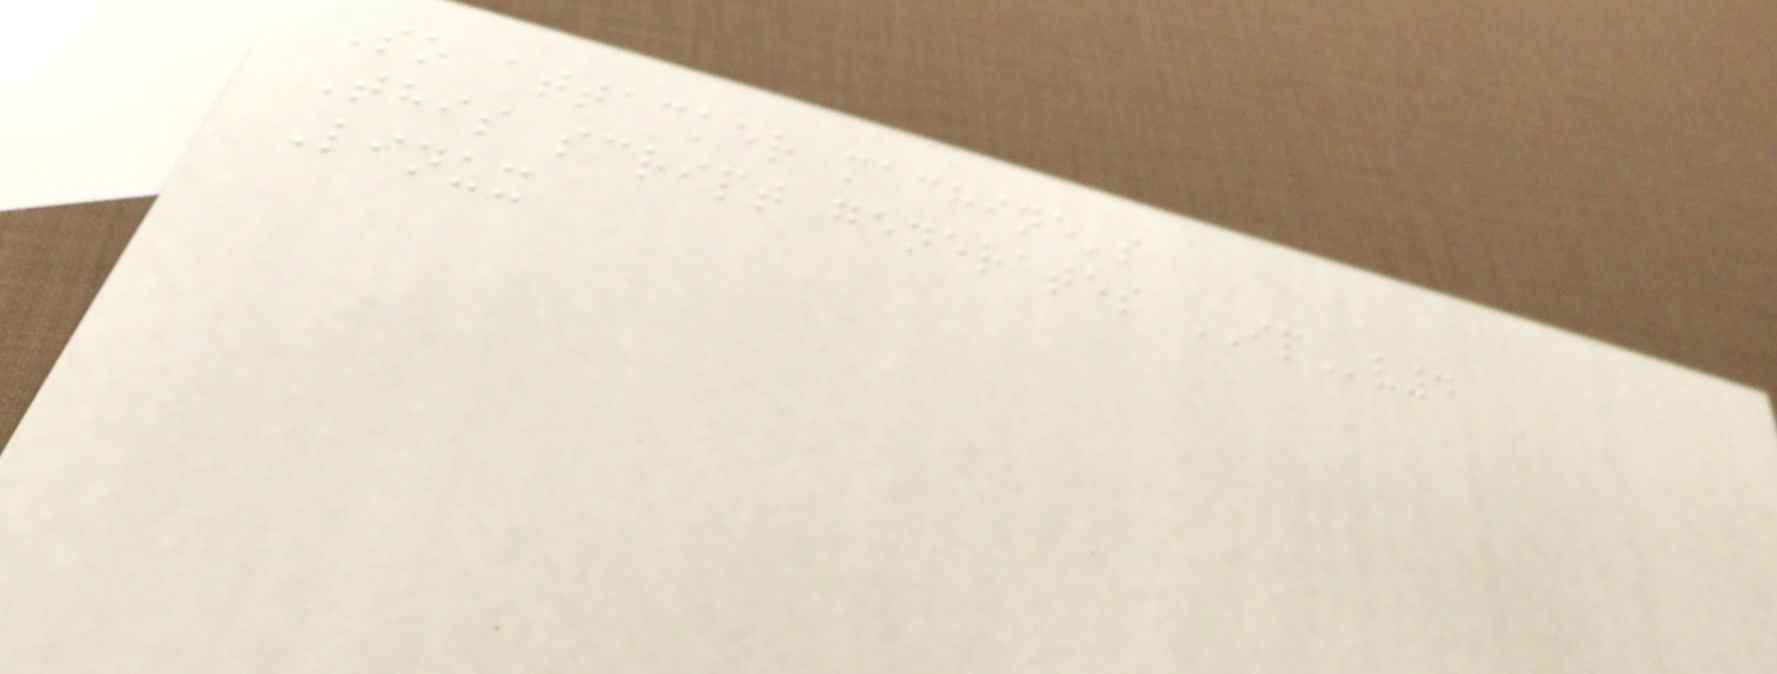So attacker machine's
This script generates IPv4
Linux
